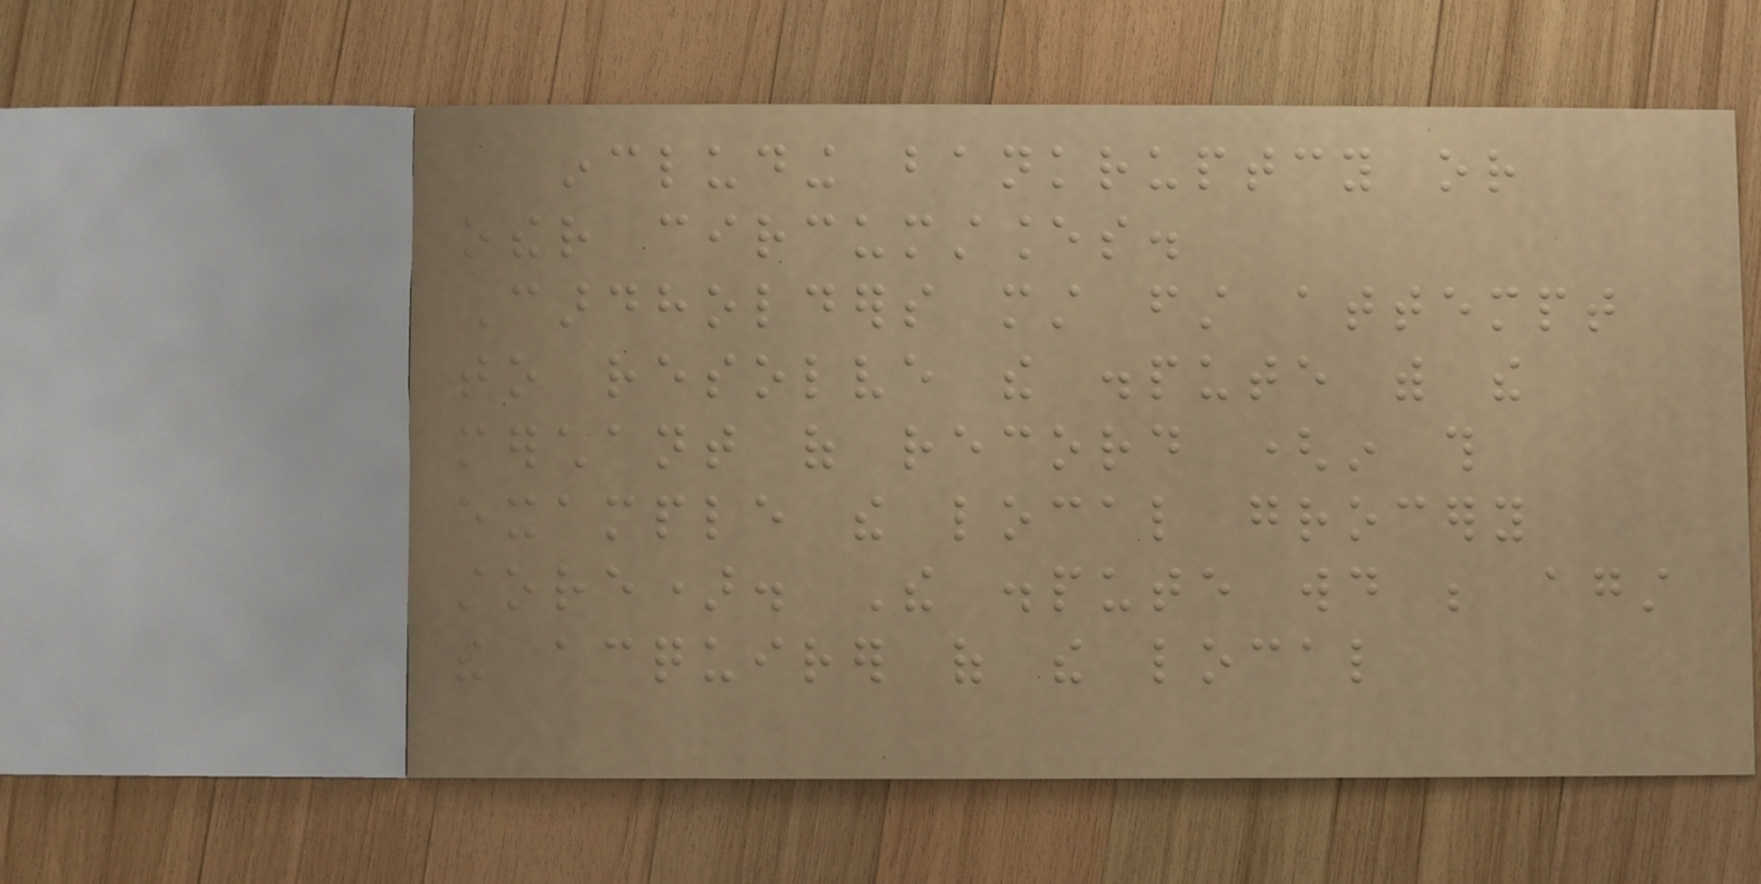including bankruptcy or
other circumstances.
Cardholders must first attempt
to resolve the dispute with the
merchant of record (in this
example the local grocery
store). The dispute would be against
the acquirer of the local
